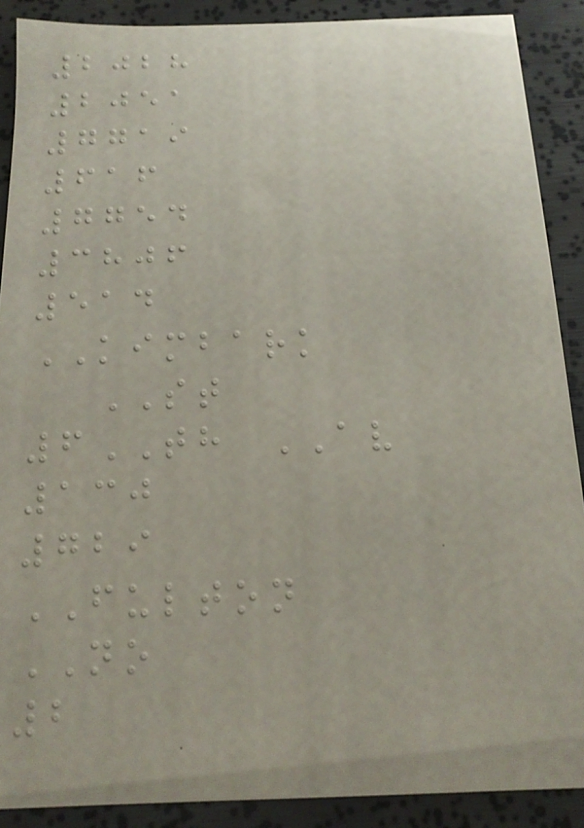2028
2051
7719
616
7754
3806
514
KIMBARK
ST
6TH AV
130
729
FULTON
NO
2
